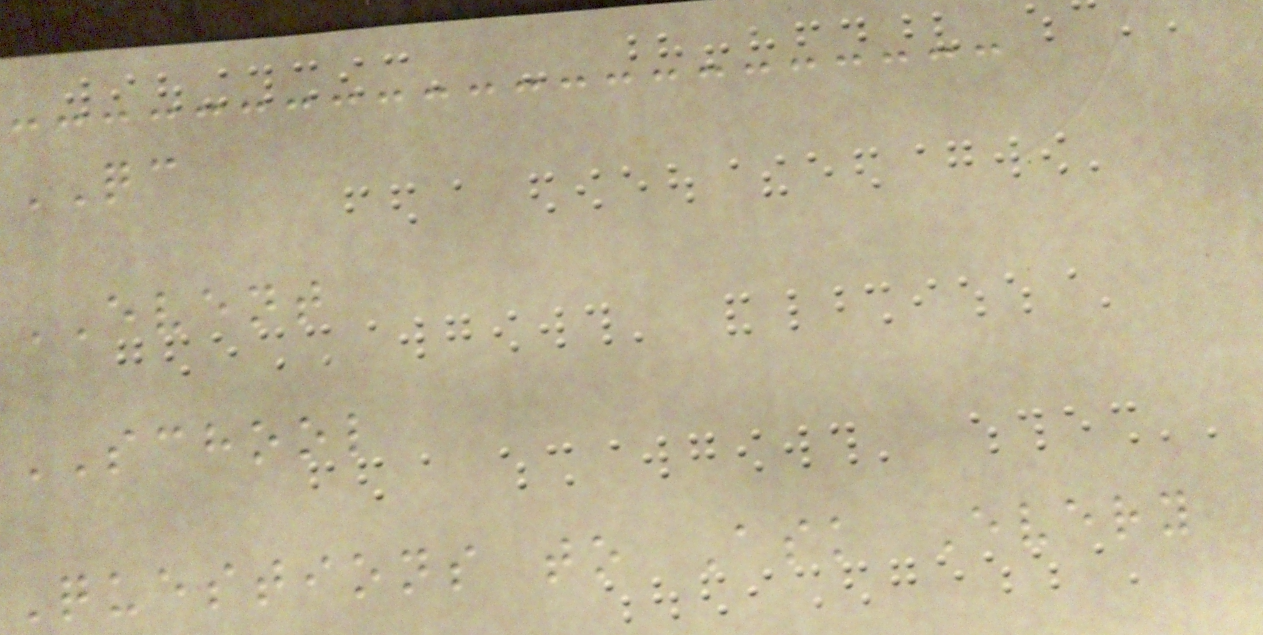QC
EVENT
SCHOOL
Questions to Ask Every
